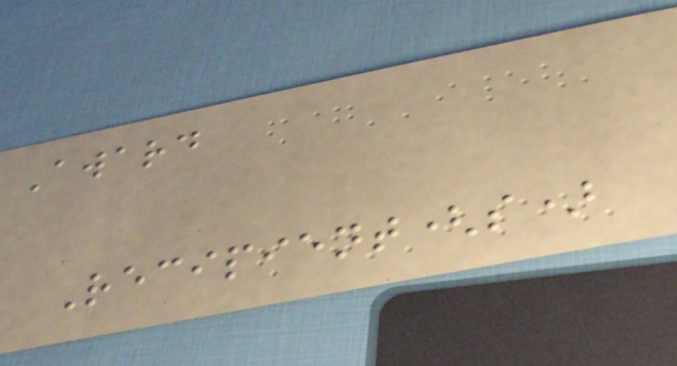Award
Recipient(s)
